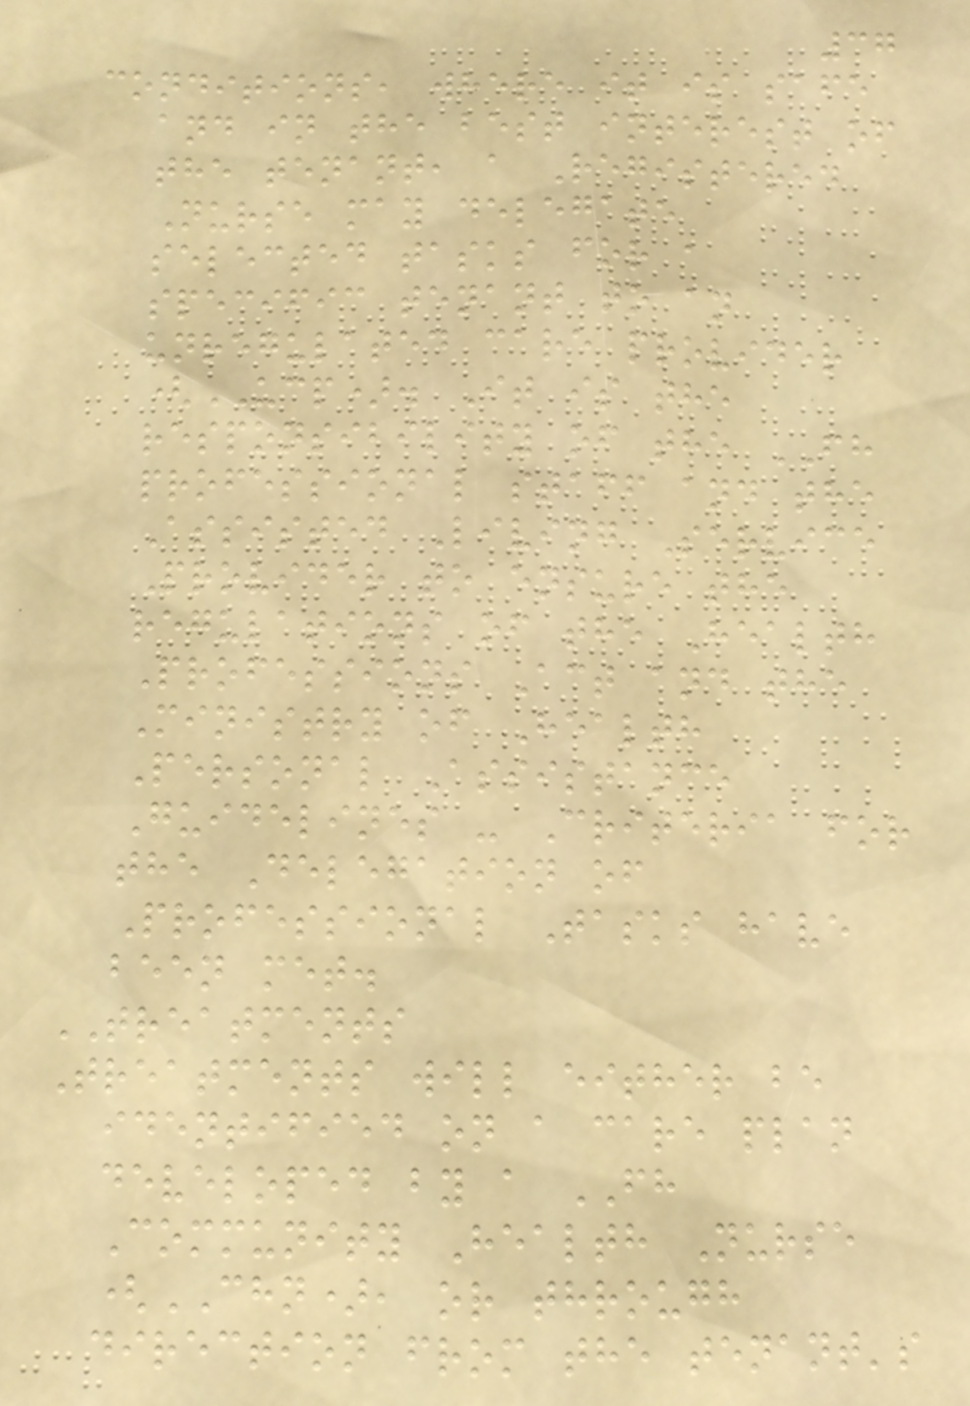37
conditions, where it is safe
and in the best interest of
the tenant, a Registered
Nurse may delegate
selected tasks for a
specific tenant to an
unregulated care provider
(UCP). It is the
responsibility of the FH
professional staff and the
Assisted Living Service
Provider to ensure the
regulations of the Health
Professions Act and the
Ministry of Health
Personal Assistance
Guidelines - Criteria for
the Delegation of
Professional Tasks have
been met.
TREATMENTS
Treatments will either be
identified on a care plan
developed by a FH
Community Health Nurse
(CHN), or through
direction from the tenant's
